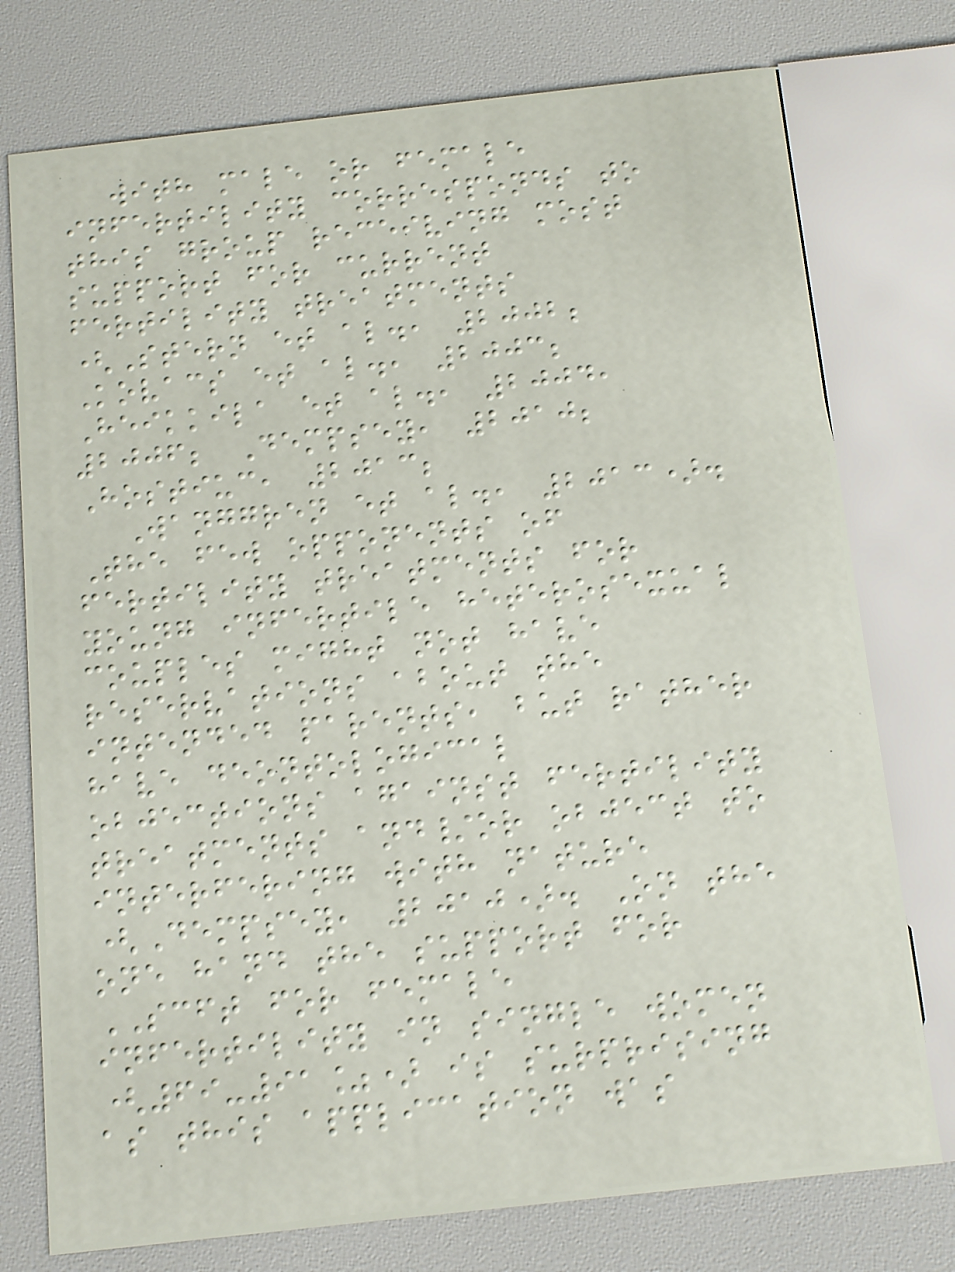with male or female
infertility corresponds to
this group receiving most
support for current
fertility treatments
(Stern et al., 2002;
Kovacs et al., 2003;
Heikkila et al., 2004,
2006; Dempsey, 2010;
Hostiuc, 2013;
Wanggren et al., 2013).
The few opponents of
fertility treatments for
young infertile heterosexual
couples might not have
reservations about the
intended parents, but rather
have deontological
objections against fertility
treatments and/or object to
interfering with nature
(Dempsey, 2010). On the
one hand the support for
SCFT for female
infertility in single women
(69-91%) is surprising
as this application was
